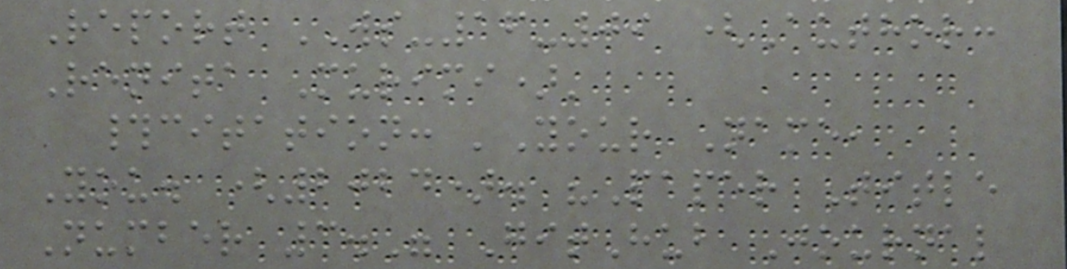Report WS-16-09 (Author:
Renita Murimi)'
#citation: 'Your Name,
You. (2024). "Paper Title
Number 3." GitHub Journal
